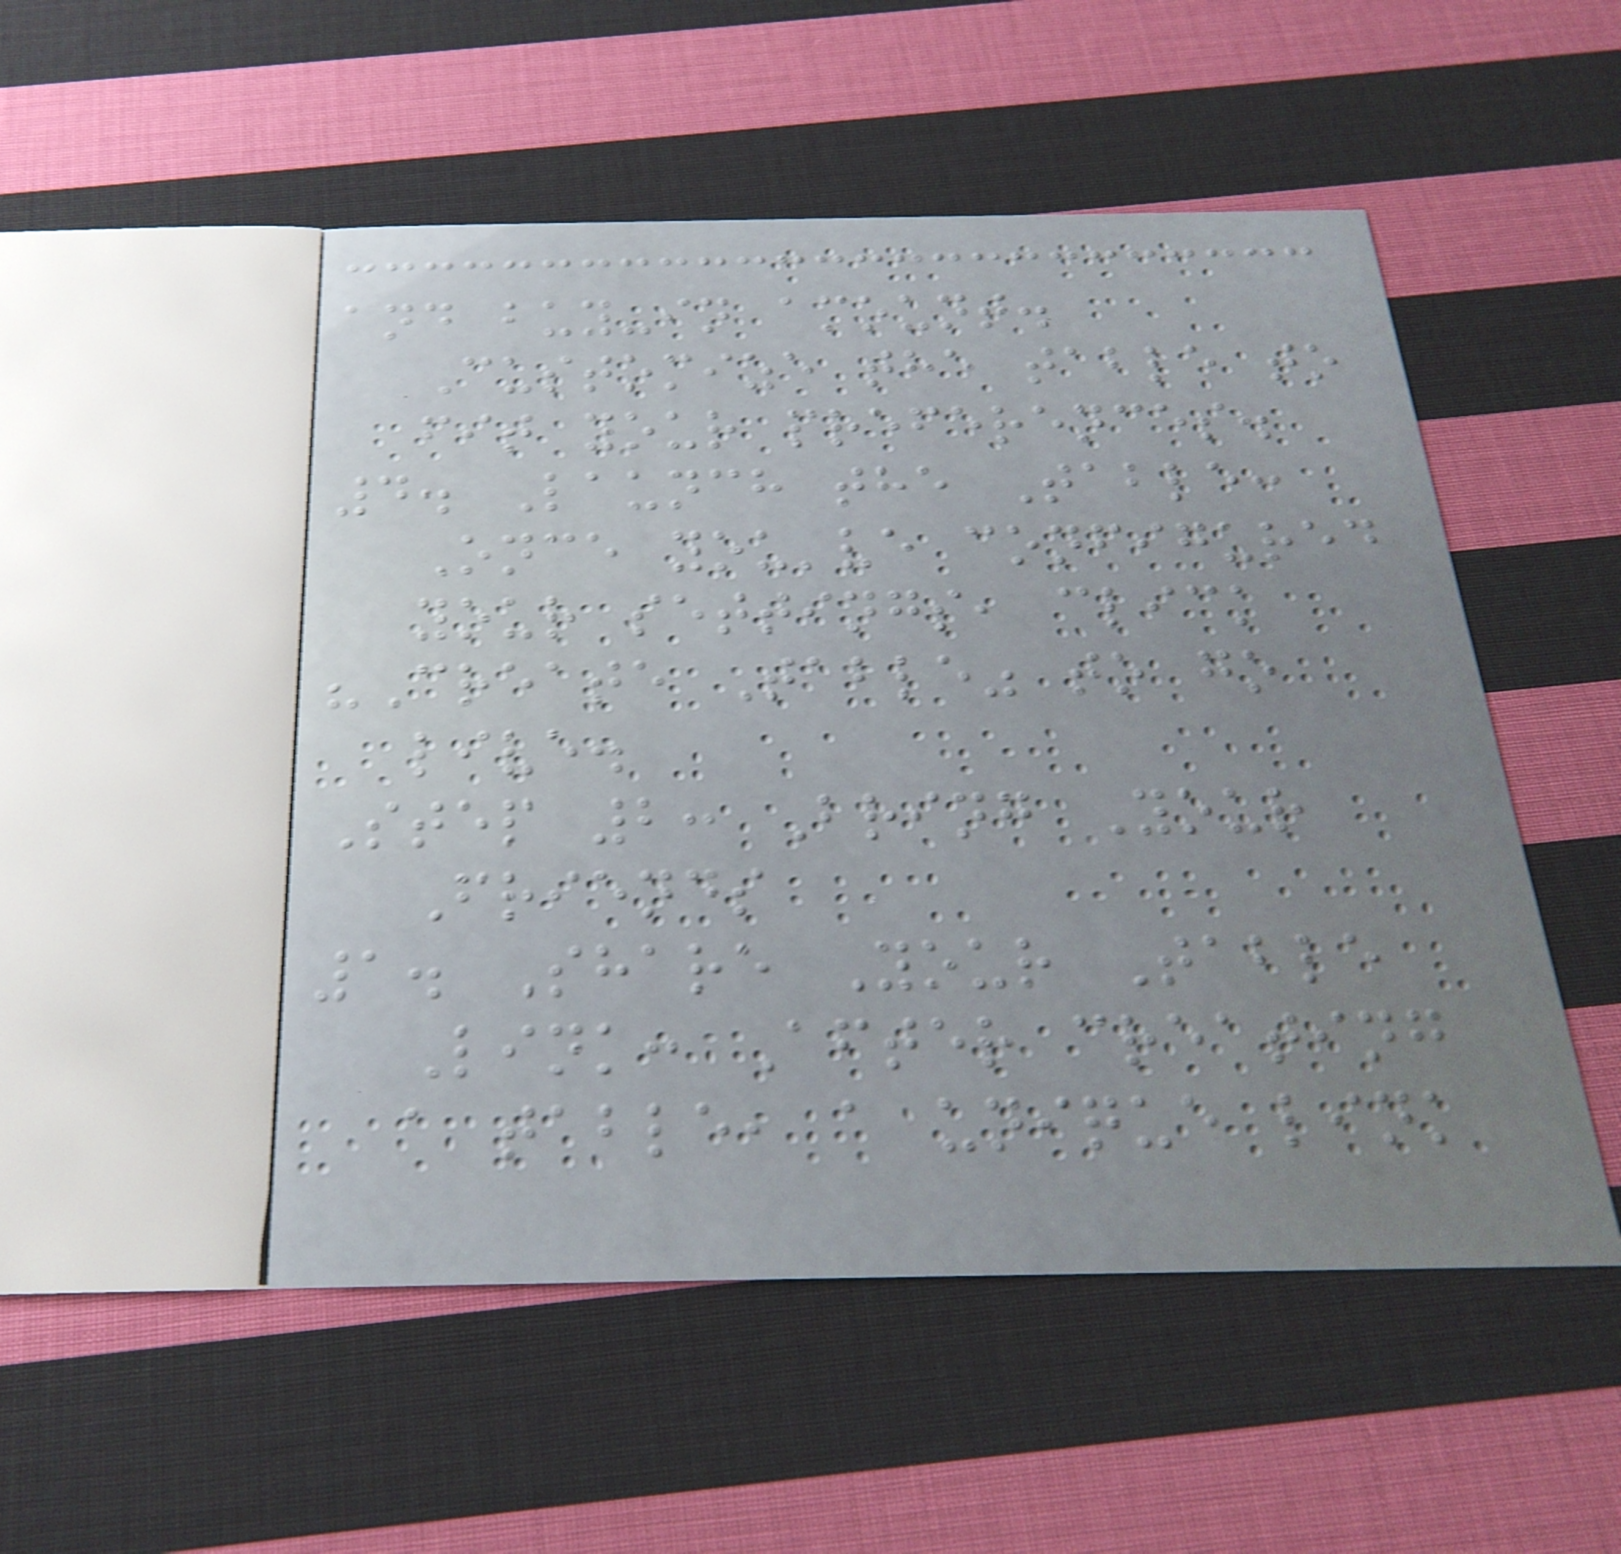and buy-in amount.
Customize the table to
fit your preferences.
4. Launch the Table:
Once you've configured
your settings, click
"Create Table" to go
live.
Step 2: Bring Your
Friends
1. Share Your Table
Link: After creating
a table, a unique link
